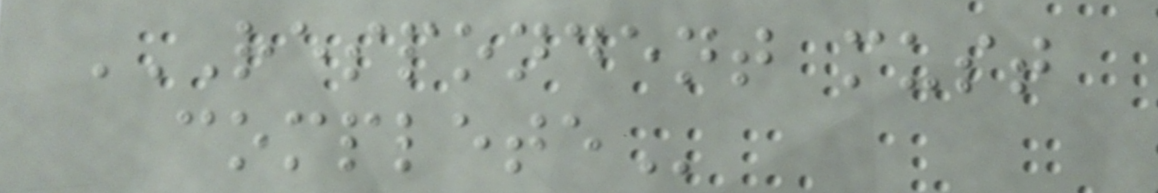RESPONDENT MUST
COMPLETE
